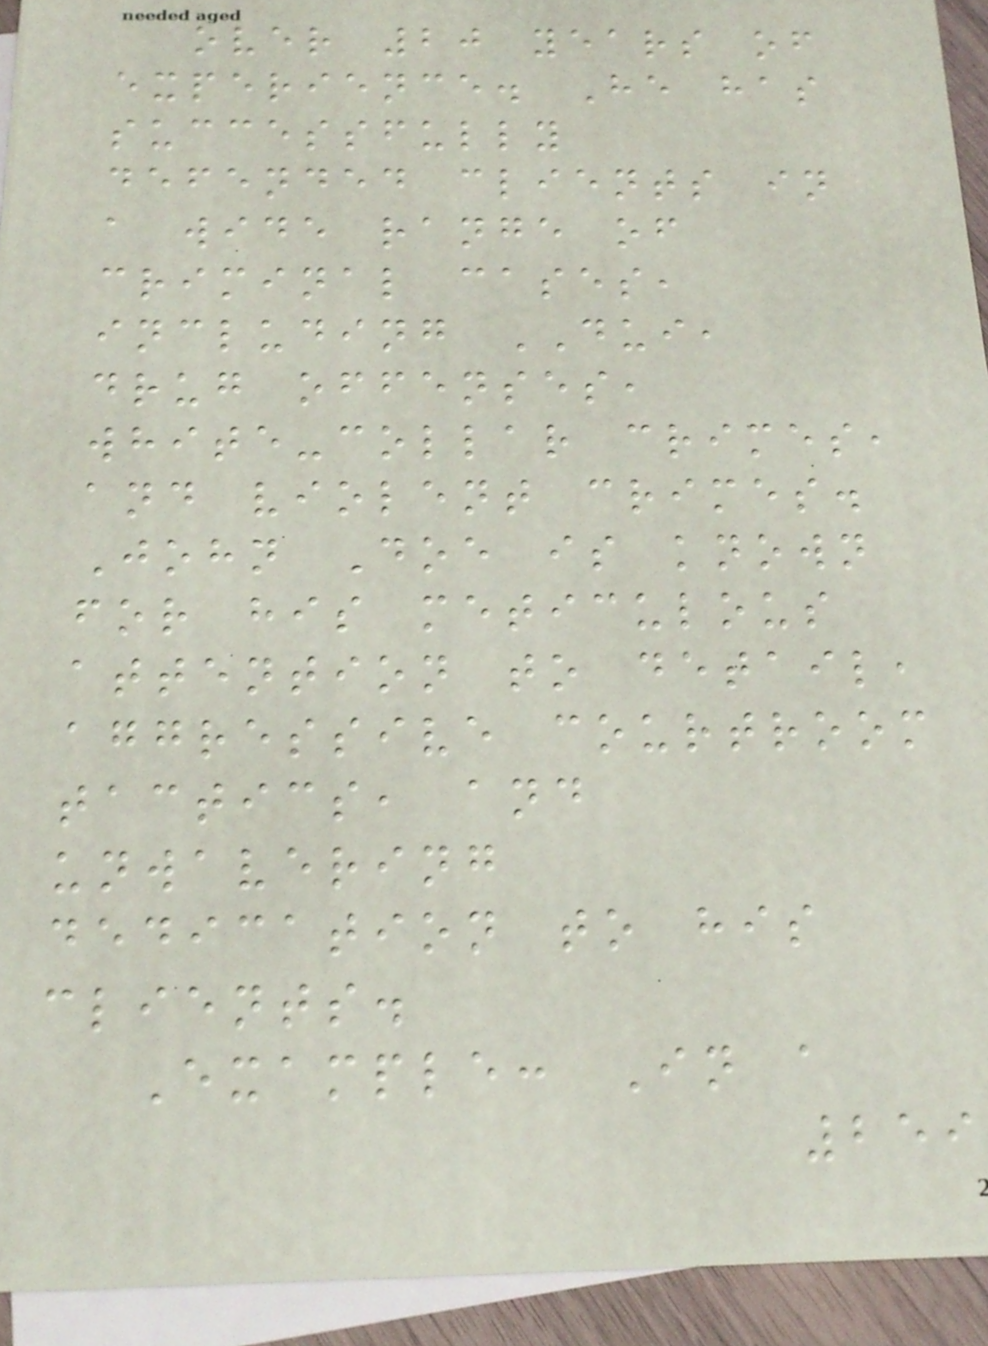over 20 years of
experience. He has
successfully
defended clients in
a wide range of
criminal cases,
including DUI,
drug offenses,
white-collar crimes,
and violent crimes.
John Doe is known
for his meticulous
attention to detail,
aggressive courtroom
tactics, and
unwavering
dedication to his
clients.
Example: In a
259
